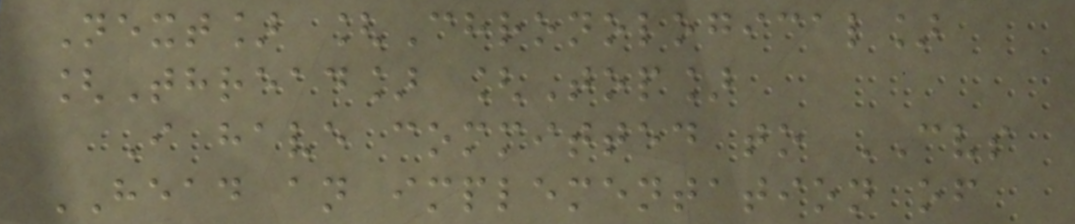Next] [Chronological]
[Thread] [Top]
I have committed to CVS
HEAD an implementation of
